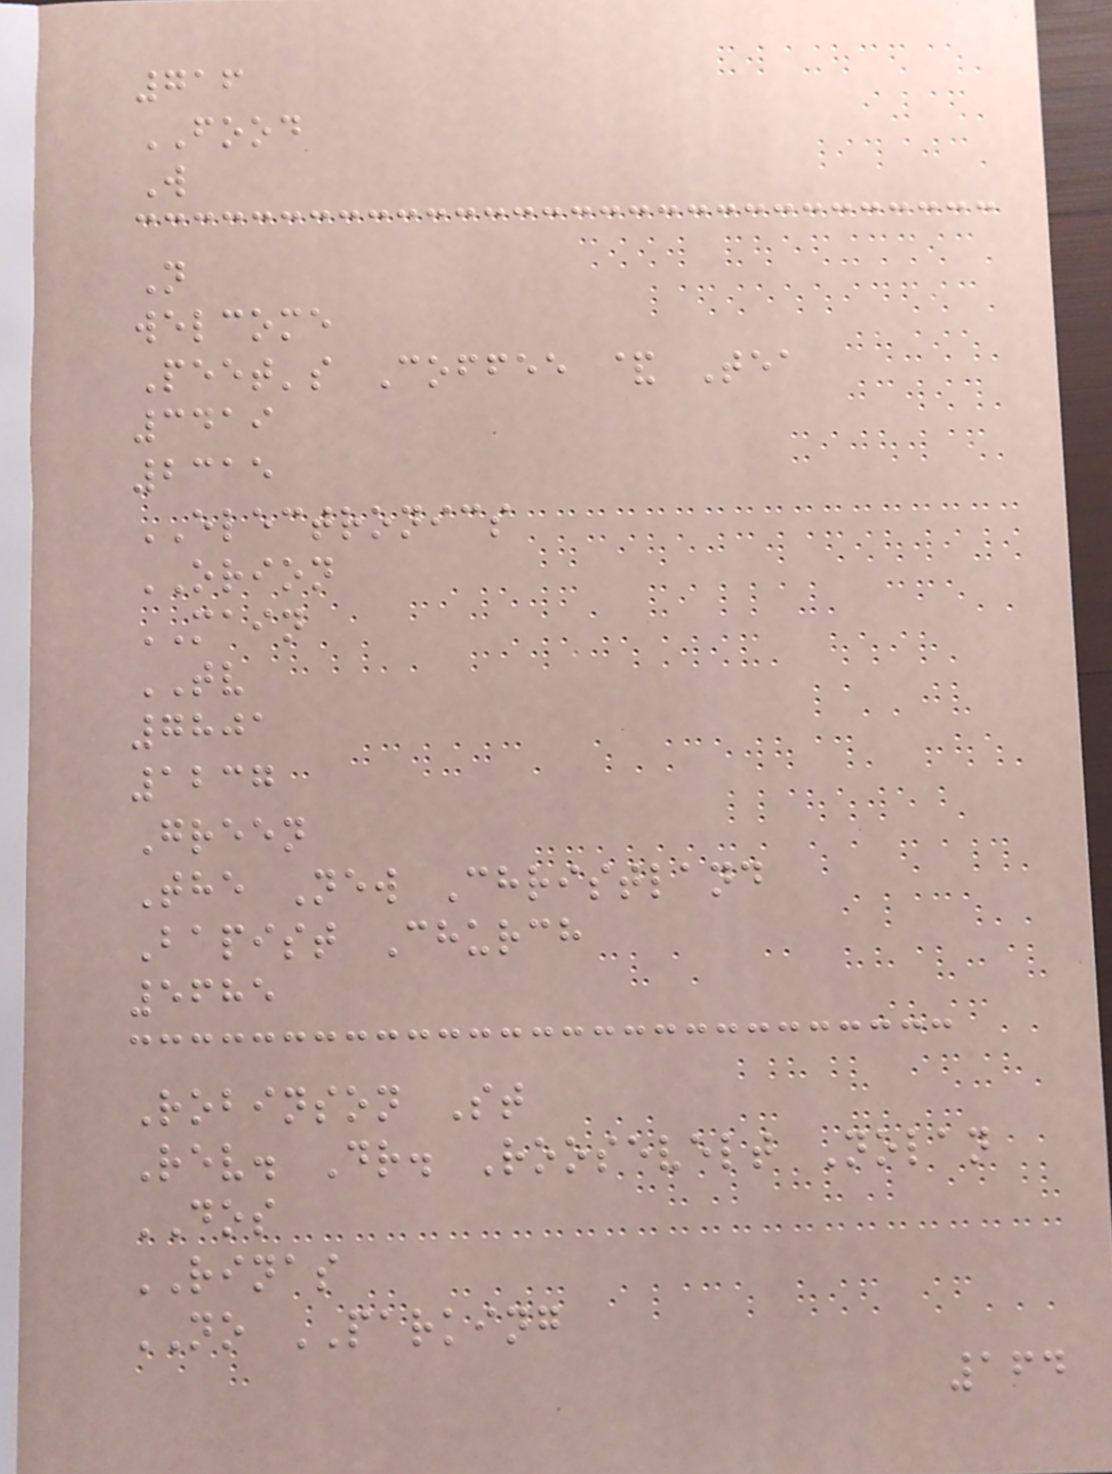716
FOOD
W
N
welcome
Peet's Coffee & Tea
3419
2315
ELECTRONICS
ORION
MAIN
TV
7801
1237
Green
The New Christland
Bapist Church
5685
Robinson St
Rev. Dr. Roosevelt Nolan
DOS
RINAS
NO PARKING
164
